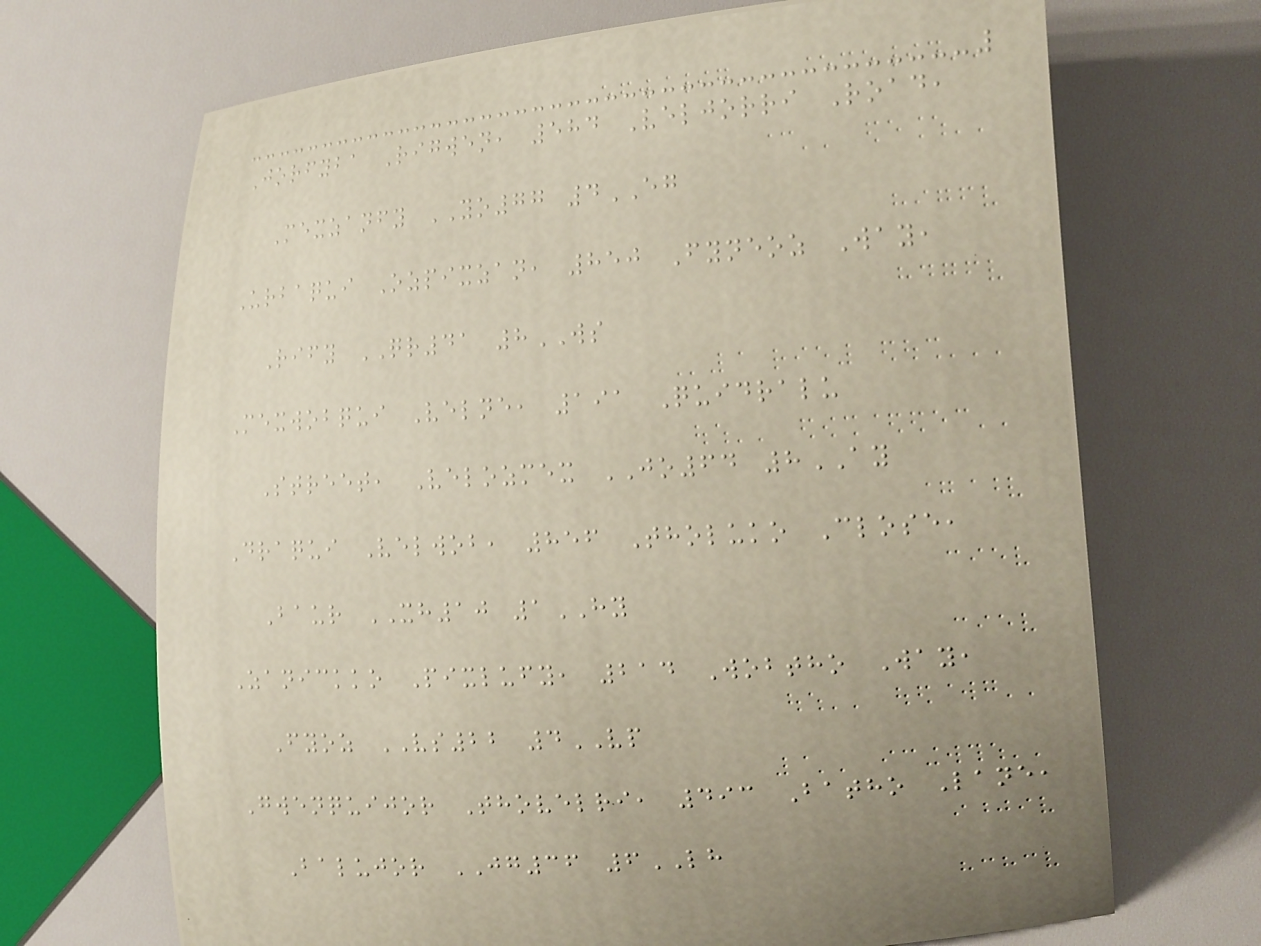Jorfyba Rigwen, 584 Veljorri Road,
Mexzanfy YO77 4EG
Urbaqui Ozpixzan, 850 Fyneoz Way,
Rify QR41 8WS
Mexwobqui Velne, 191 Quidralu
Street, Velozmex JO64 8AY
Draqui Velwob, 856 Tholuko Close,
Baur XH10 1HY
Zanickko Pixlufy, 214 Wobtho Way,
Fyoz VS22 4VP
Gwenquijor Thovelri, 493 Batho Lane,
Balujor JG36 6LH
